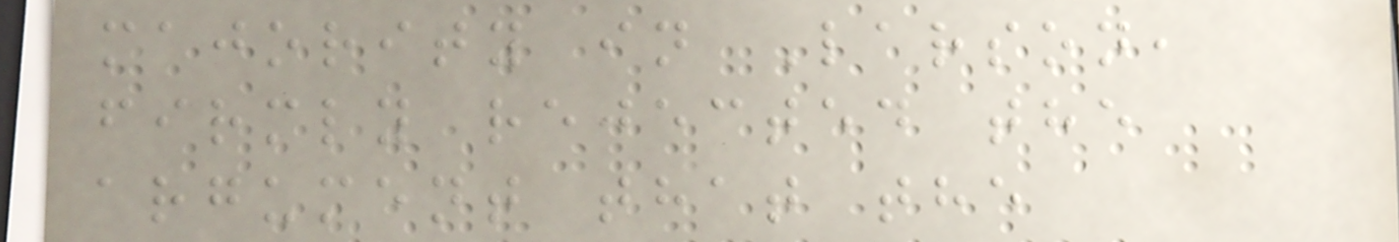majority in Larson,
firmly rejected the
argument that the
